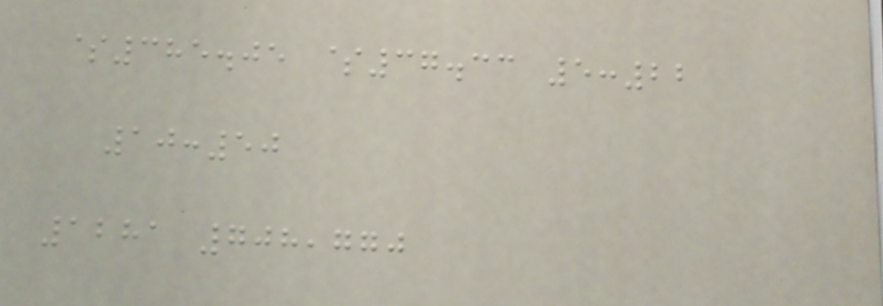$385.05 $37.33 5:22
10:50
1281 708,770
